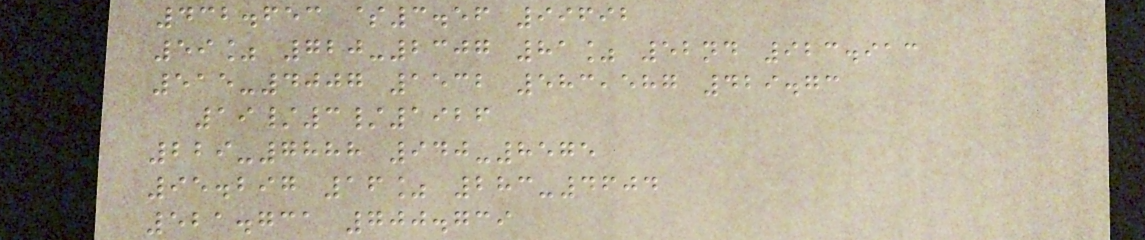432.653 $3.56 99692
59% 720-2307 81% 52nd 923.913
515-4007 1532 583,587 429.73
19/3/1926
229-7888 940-8575
95.297 16% 283-4604
521.731 700.739
